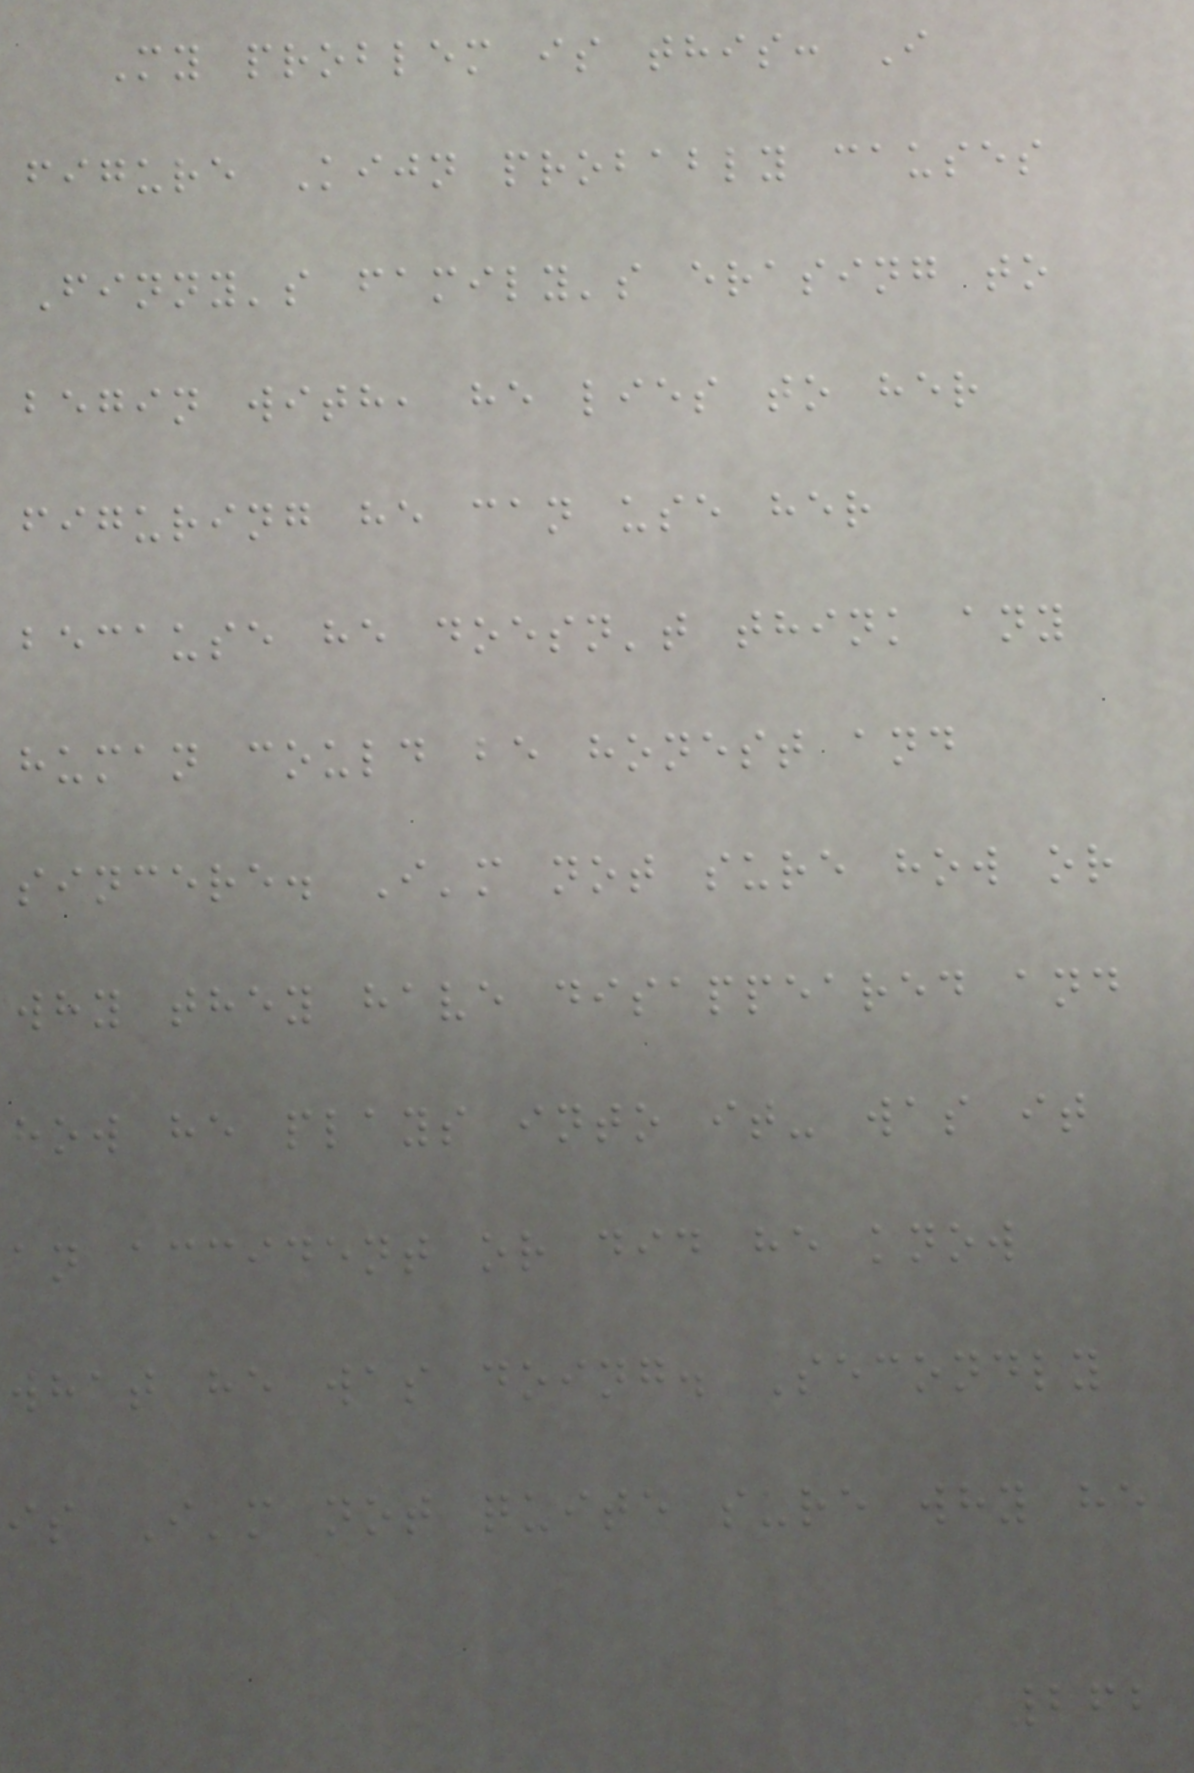My problem is this: I
figure Kijn probably causes
Finny's family's erasing to
begin with, he lies to her
figuring he can use her
because he doesn't think any
human could be honest and
sincere. I'm not sure how or
why they have disappeared and
how he plays into it- was it
an accident or did he know
what he was doing. Secondly
is I'm not quite sure why he
262
